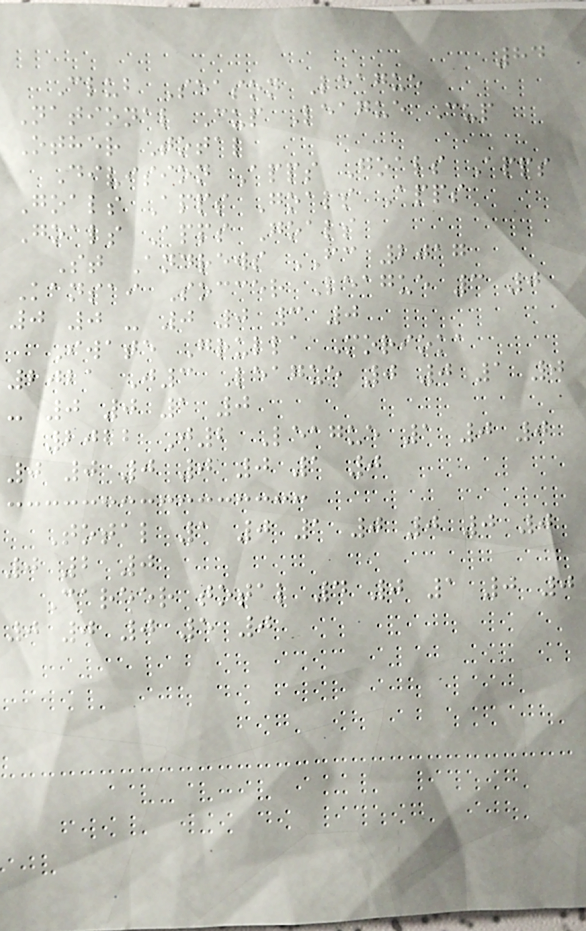84
Club Season League
National Cup League Cup
Other Total
Division Apps Goals Apps
Goals Apps Goals Apps
Goals Apps Goals
St Andrews FC 2017
Kansai Soccer League 3 0
0 0 - 0 0 3 0
Iwate Grulla Morioka
2021 J3 League 0 0 1 0
- 0 0 1 0
2022 J2 League 1 0 0
0 0 0 0 0 1 0
Total 1 0 1 0 0 0 0
0 2 0
Career total 4 0 1 0 0
0 0 0 5 0
